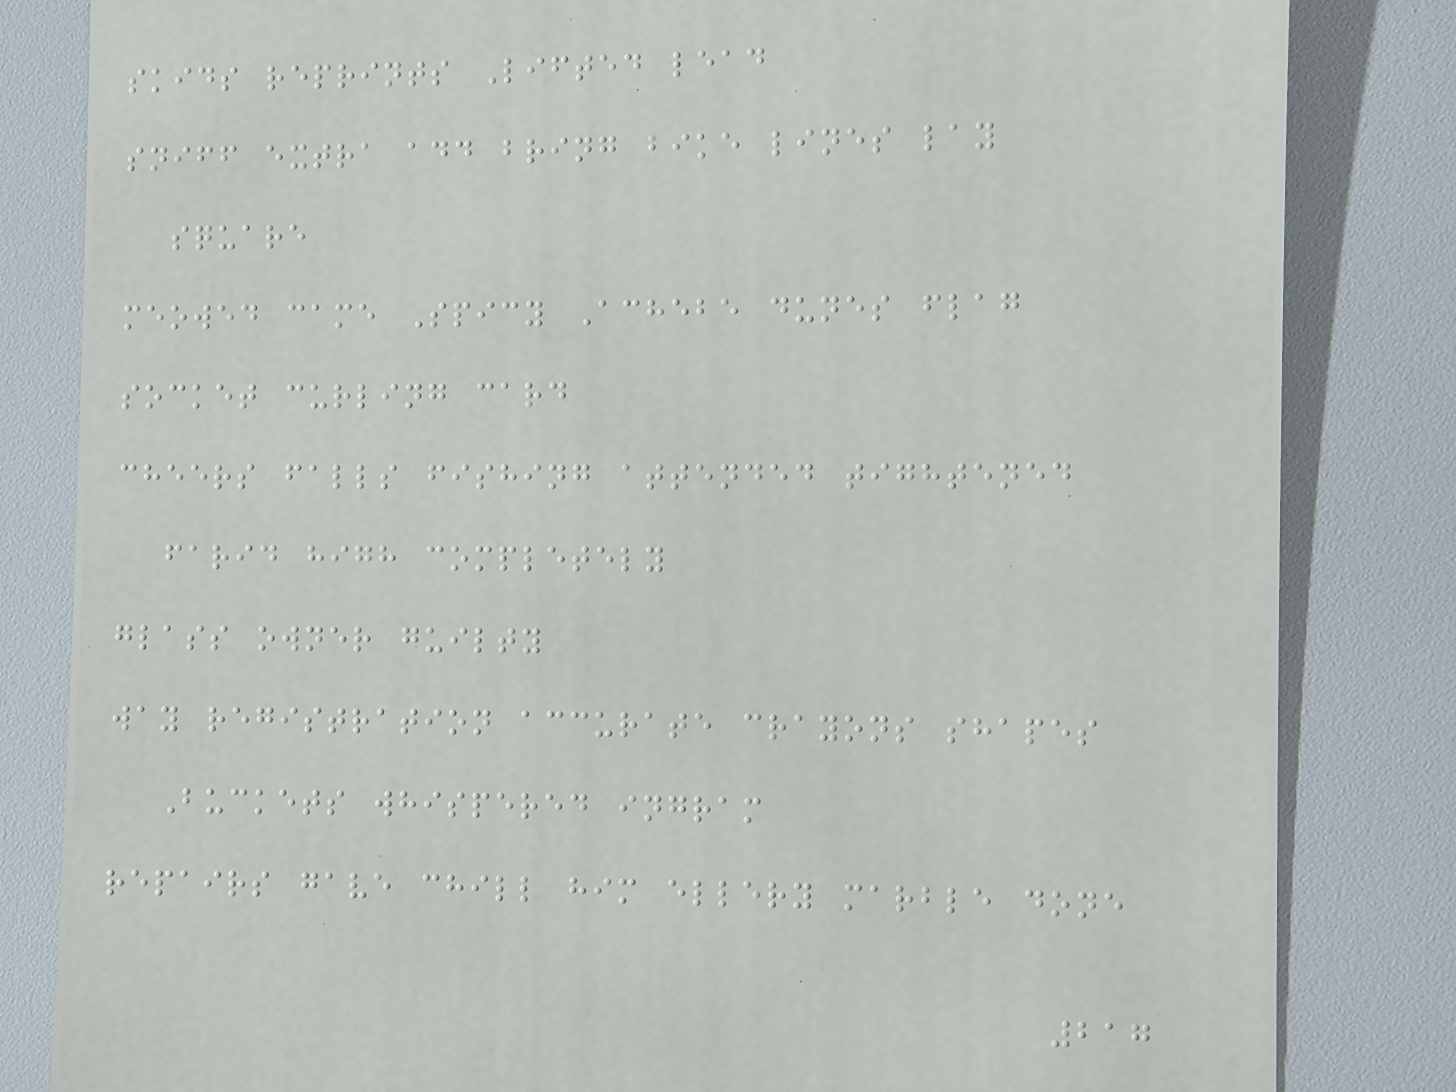skids reprints Lifted lead
sniff extra add bring bike lines lay
square
meowed came Spicy Achebe dunes flag
socket curling card
cheers falls fishing attended tightened
farid high completely
glass owner guilty
way registration accurate crayons shapes
Buckets whispered ingram
repairs gave chill him ellery marble done
217
